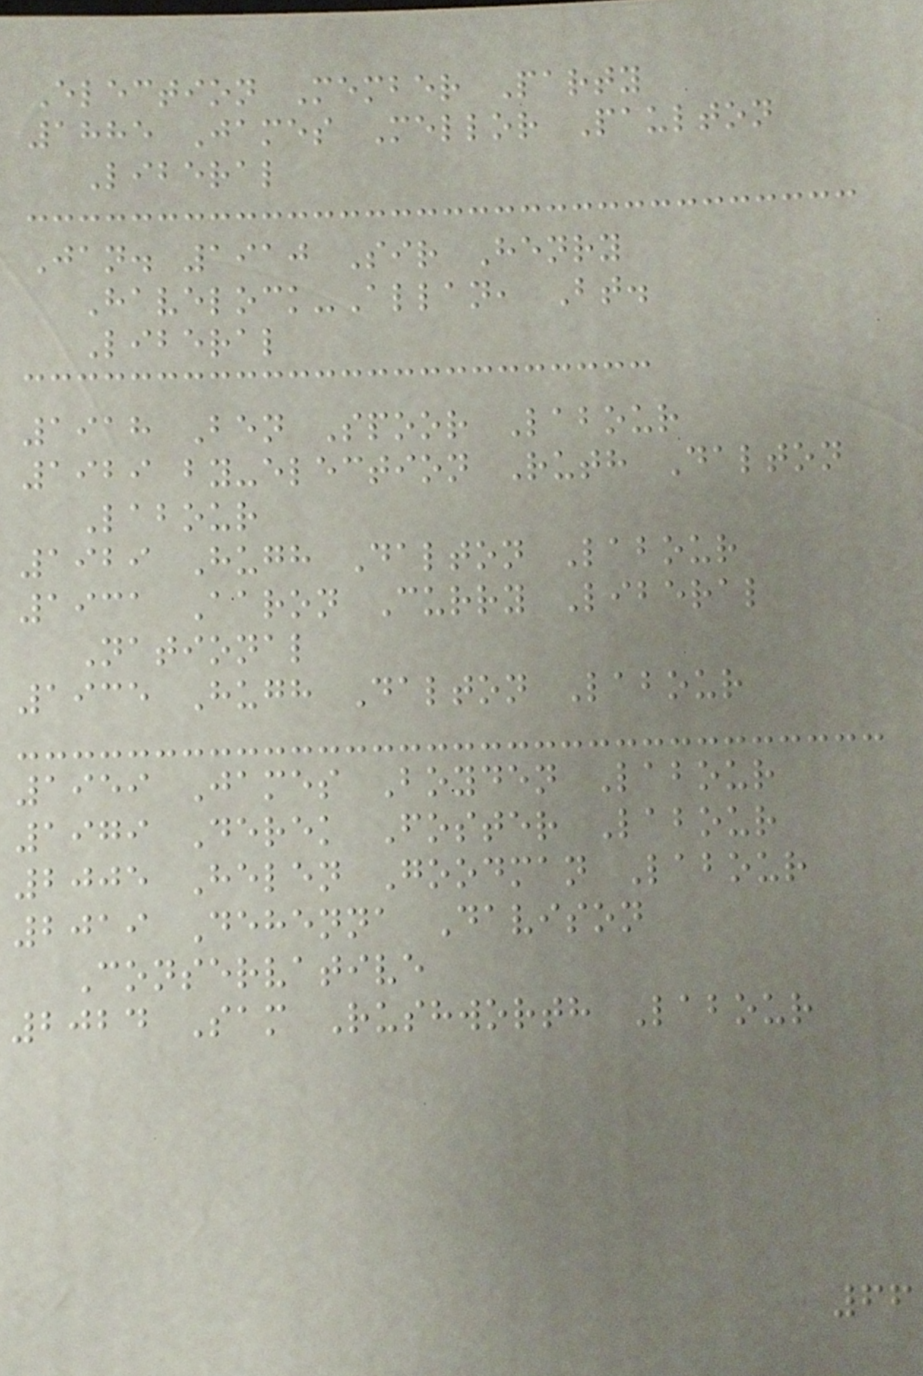Election Member Party
1885 James Mellor Paulton
Liberal
Jan. 1910 Sir Henry
Havelock-Allan, Bt.
Liberal
1918 Ben Spoor Labour
1929 by-election Ruth Dalton
Labour
1929 Hugh Dalton Labour
1931 Aaron Curry Liberal
National
1935 Hugh Dalton Labour
1959 James Boyden Labour
1979 Derek Foster Labour
2005 Helen Goodman Labour
2019 Dehenna Davison
Conservative
2024 Sam Rushworth Labour
66
